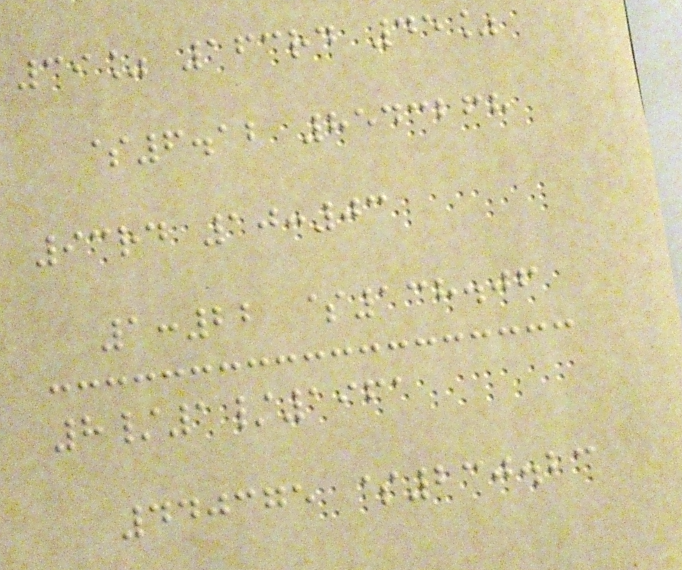39% 163rd 45%
$6.12 8543268
93rd 10:03
1:22 $138.06
8/1/1961
440375 $230.23
